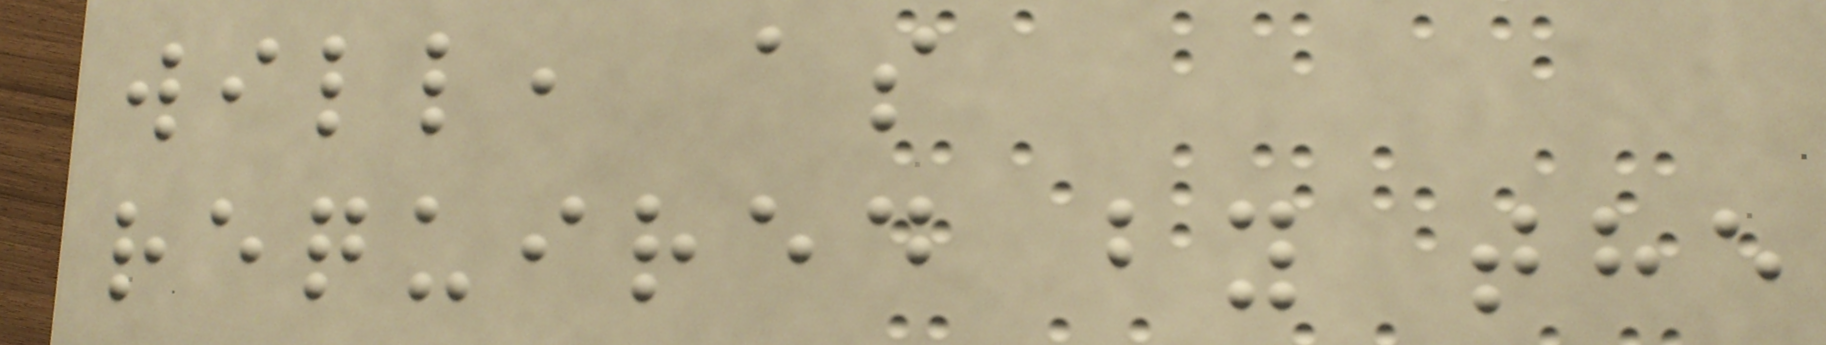will, as
required by the
